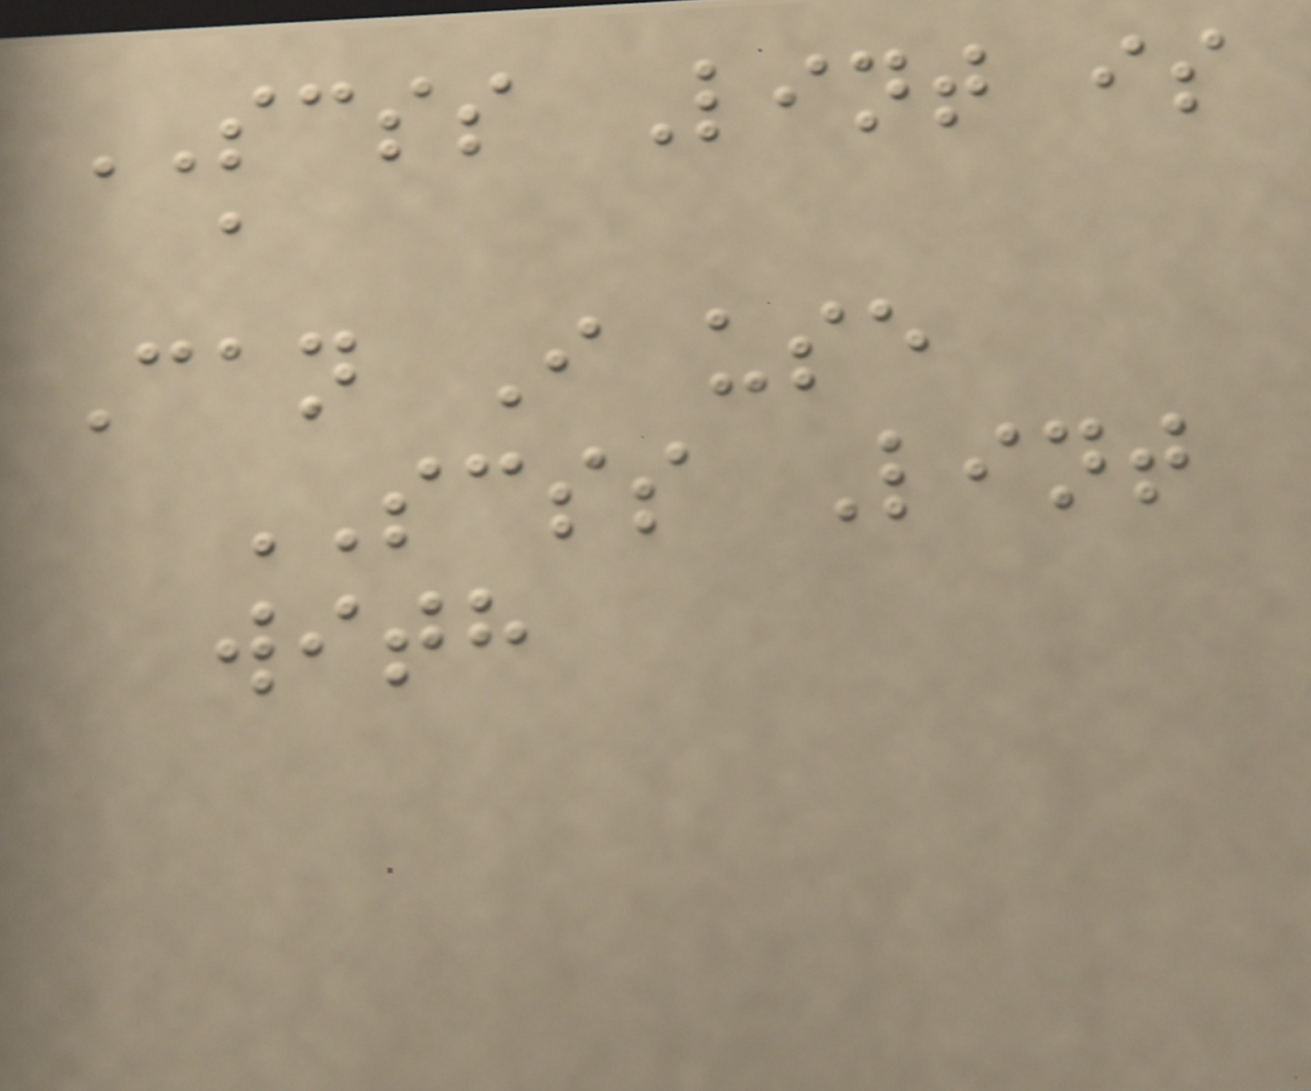SCSS Lint is
a
Can I use
SCSS Lint
with
